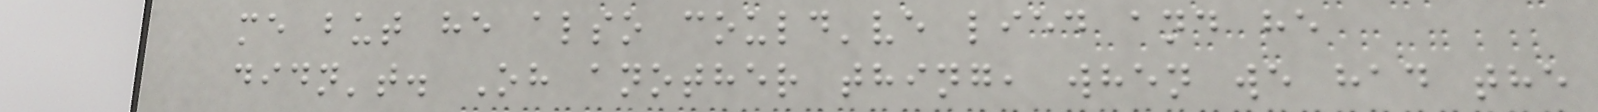me but he also could've lied and he
didn't. Oh another thing, when we had the
